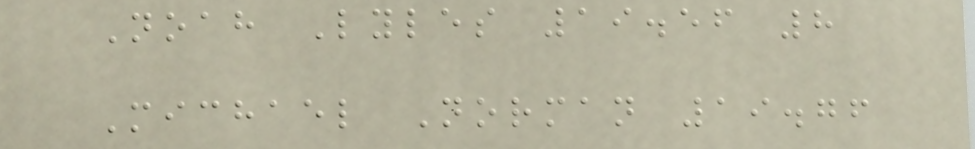Noah Lyles 19.56 8
Michael Norman 19.76
